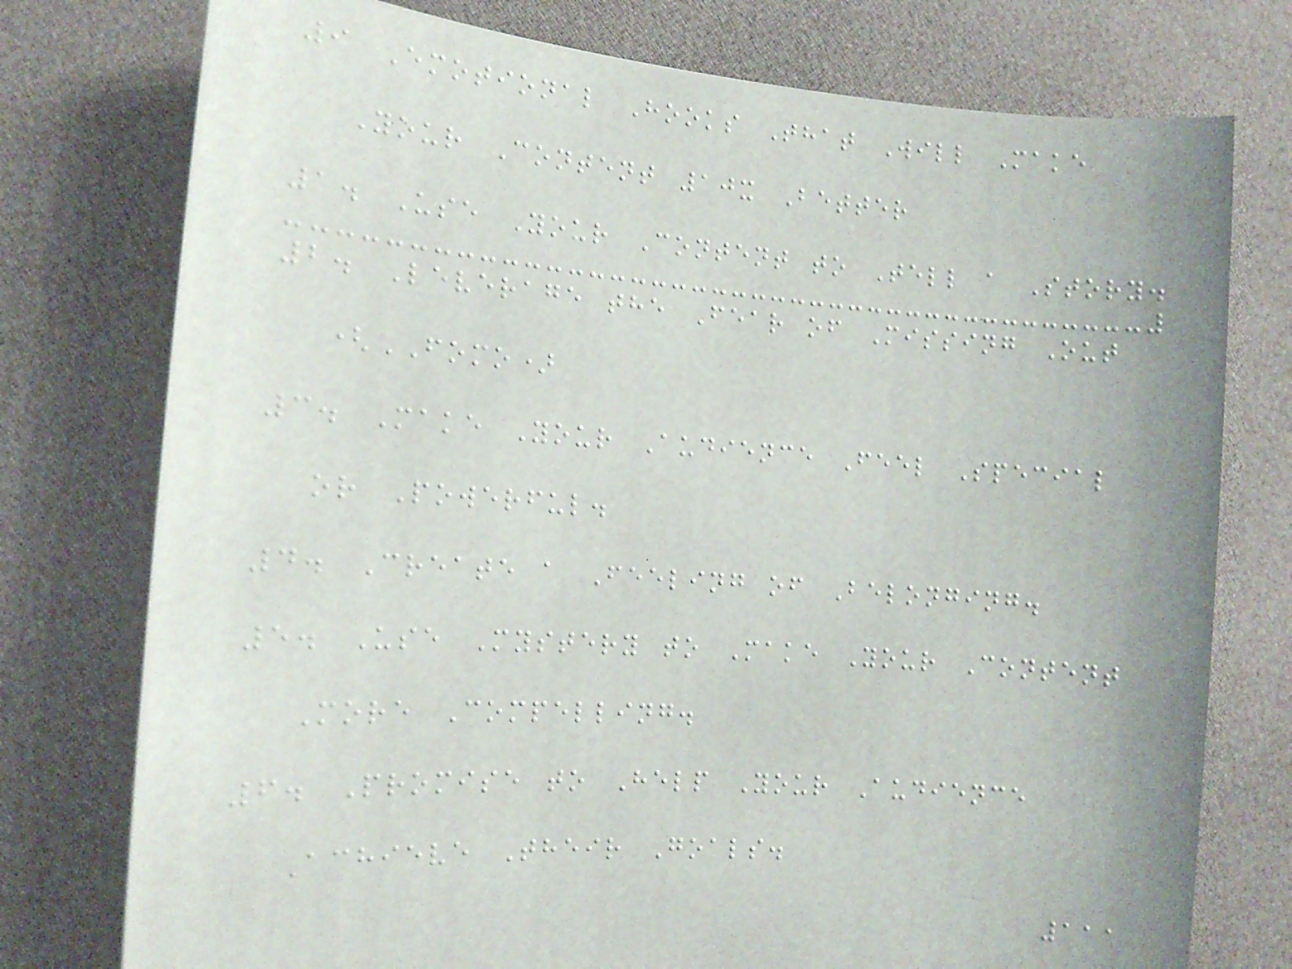9 Emotional Hooks That Will Make
Your Content 10x Better
1. Use Your Content to Tell a Story.
2. Leverage the Fear of Missing Out
(FOMO)
3. Make Your Audience Feel Special
or Powerful.
4. Create a Feeling of Belonging.
5. Use Mystery to Make Your Content
More Compelling.
6. Promise to Help Your Audience
Achieve Their Goals.
111
